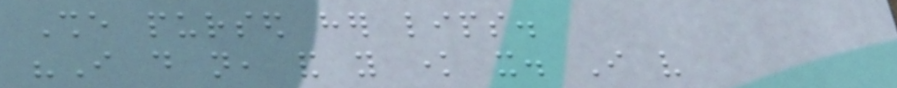She pursed her lips.
"I do not, and you know it. I very
